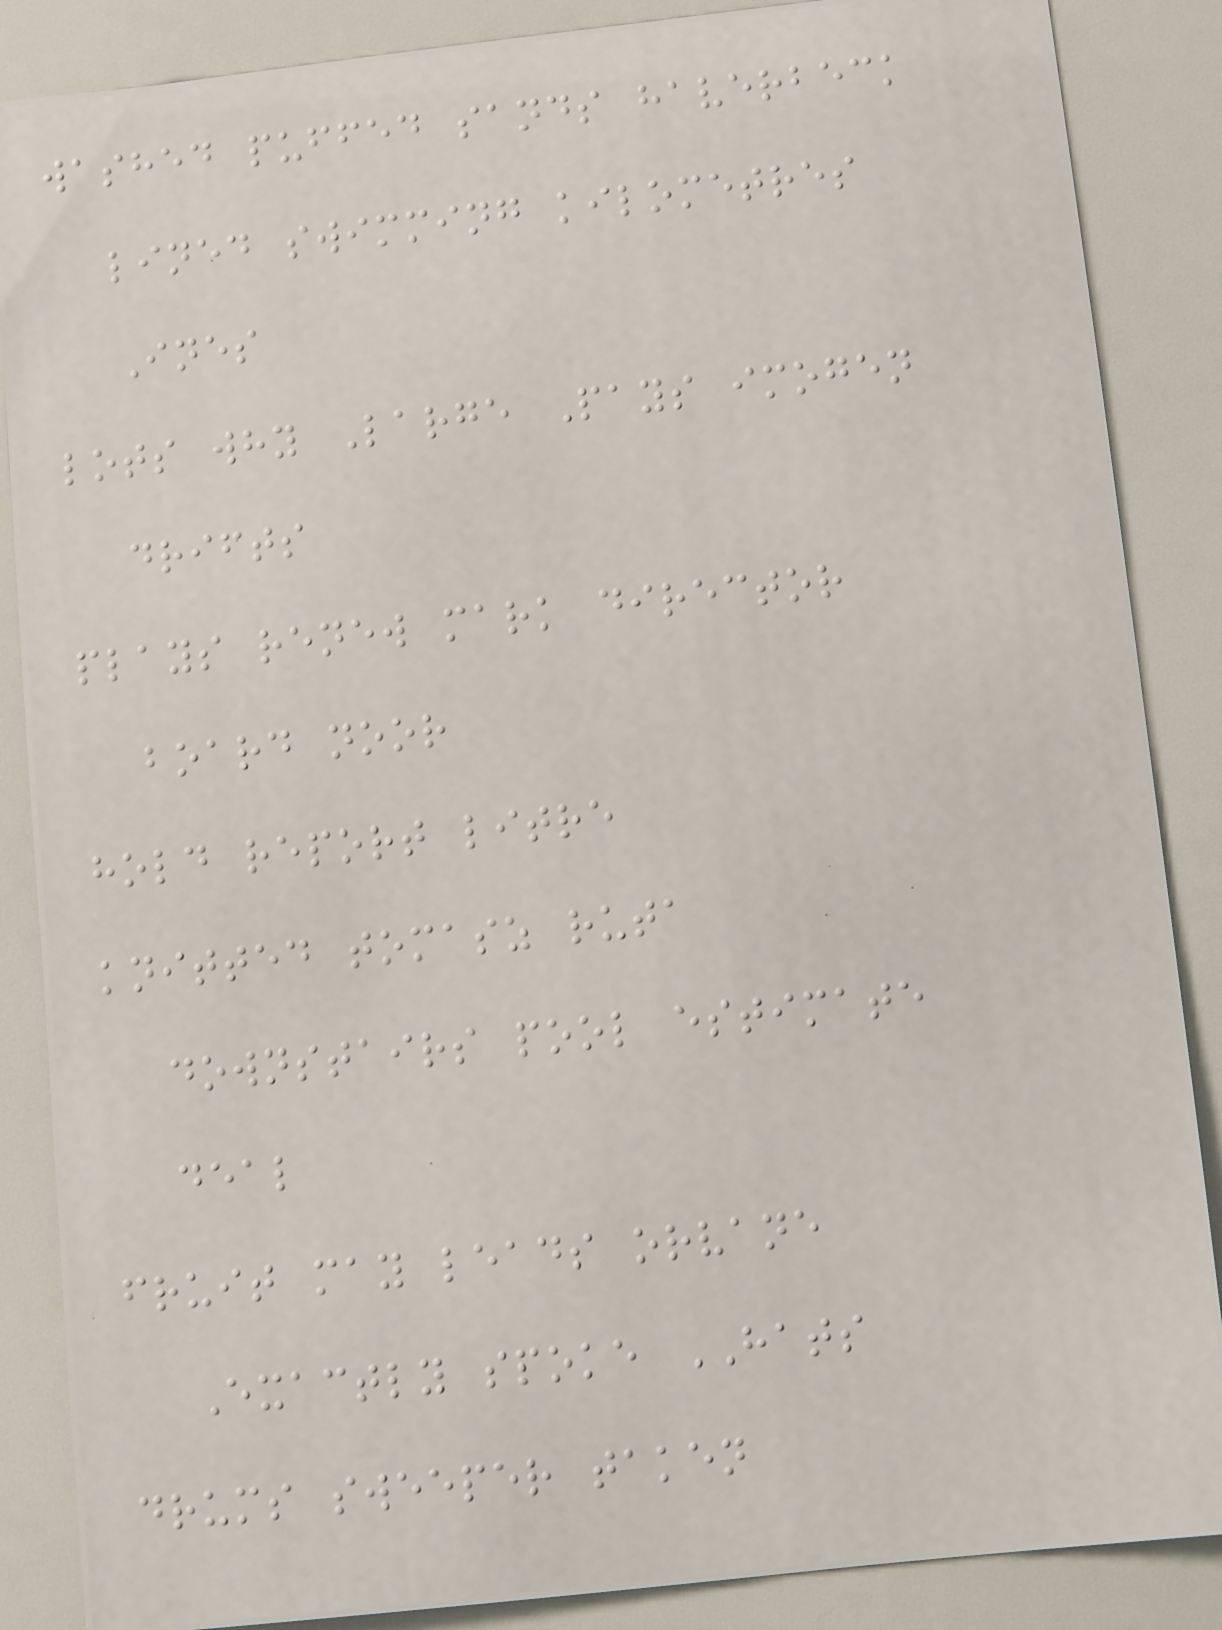washed puffed sands haverbeck
lined swimming kilometres
Ines
lots why Large Pays imogen
drifts
plays renew mark director
board noor
hold report litre
knitted tomasz ruta
downstairs pool estimate
deal
fruit may leads orvane
Exactly spoke HATS
drums sweeper taken
